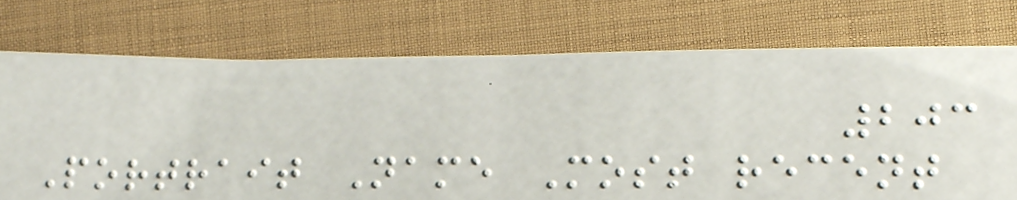203
Portrait Name Most recent
